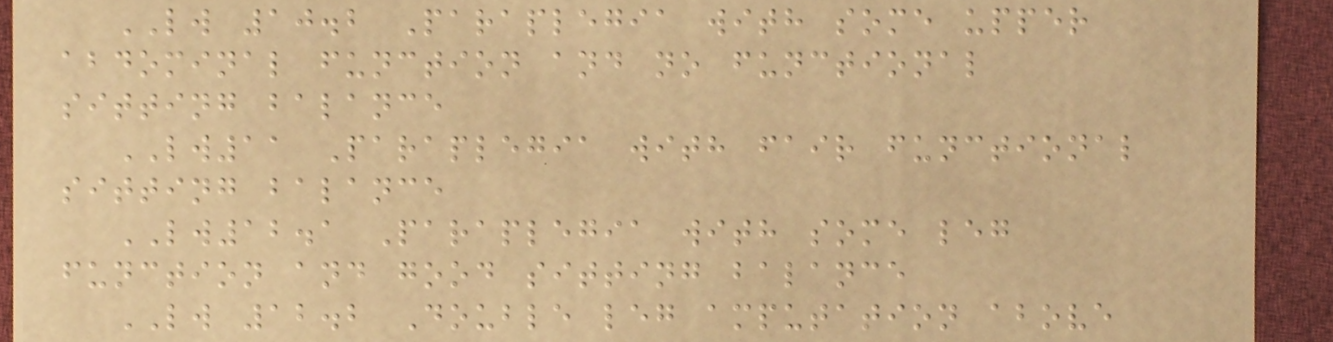LW 10.2 Paraplegia with some upper
abdominal function and no functional
sitting balance
LW11 Paraplegia with fair functional
sitting balance
LW12.1 Paraplegia with some leg
function and good sitting balance
LW 12.2 Double leg amputation above
